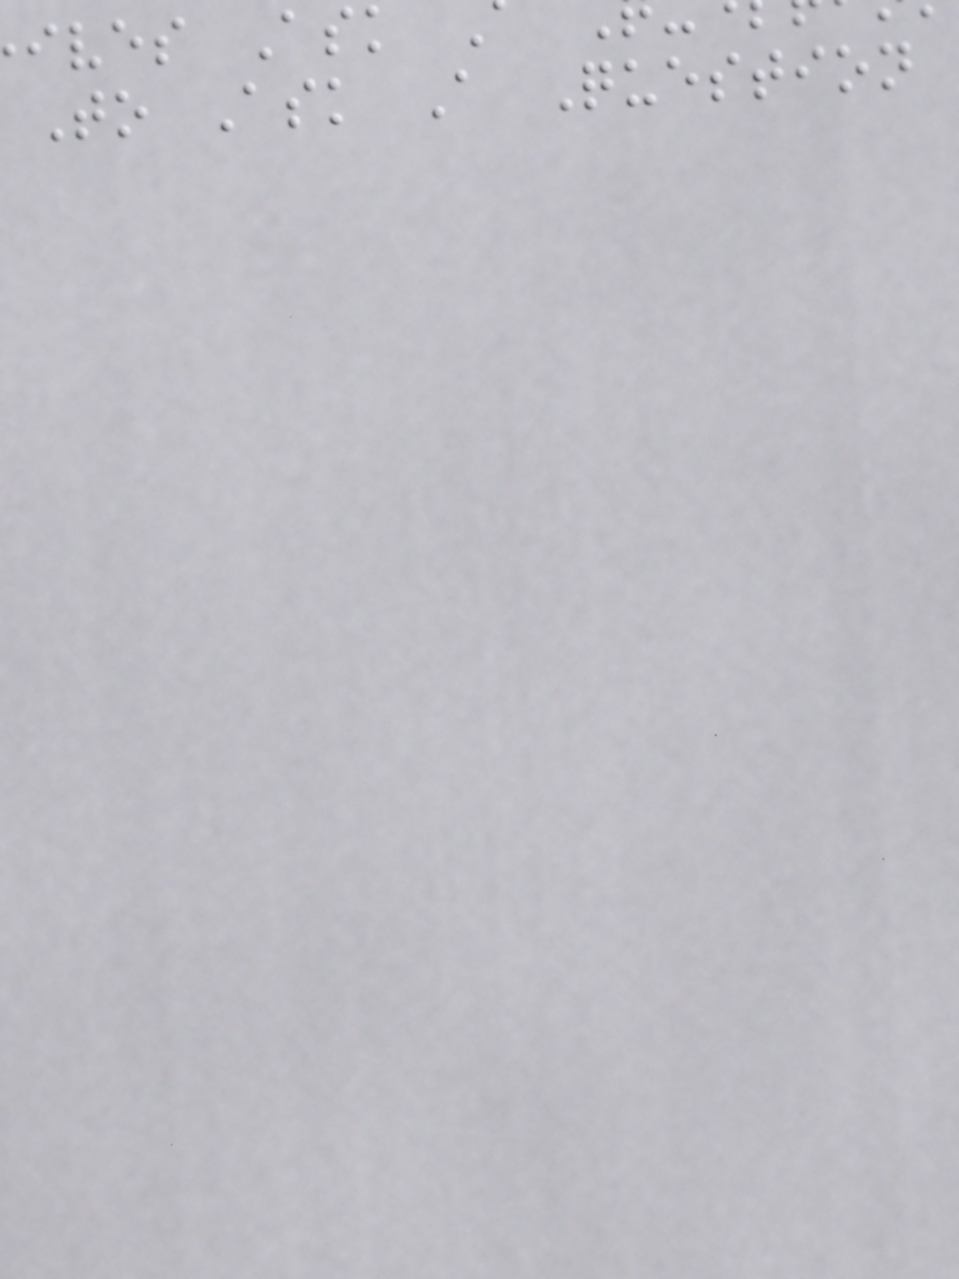ives Ask
To Ask A Question
